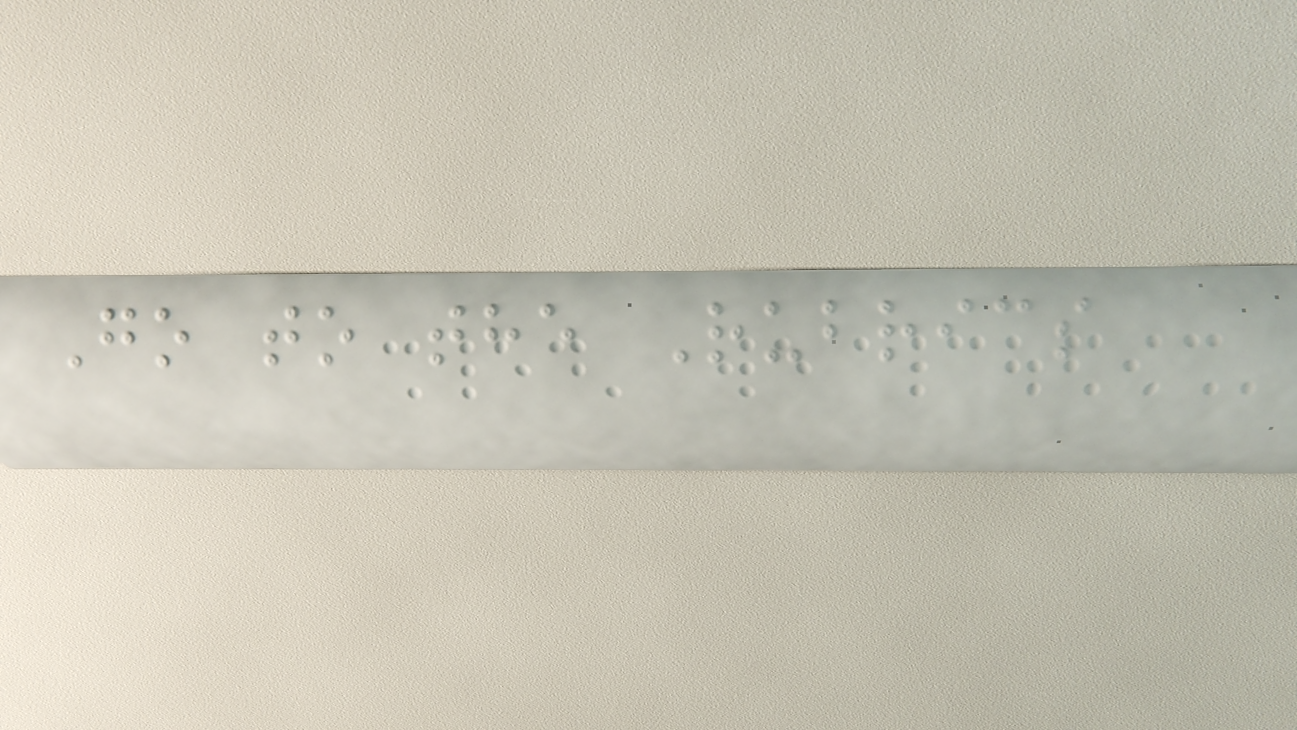Go to the Rubrics
